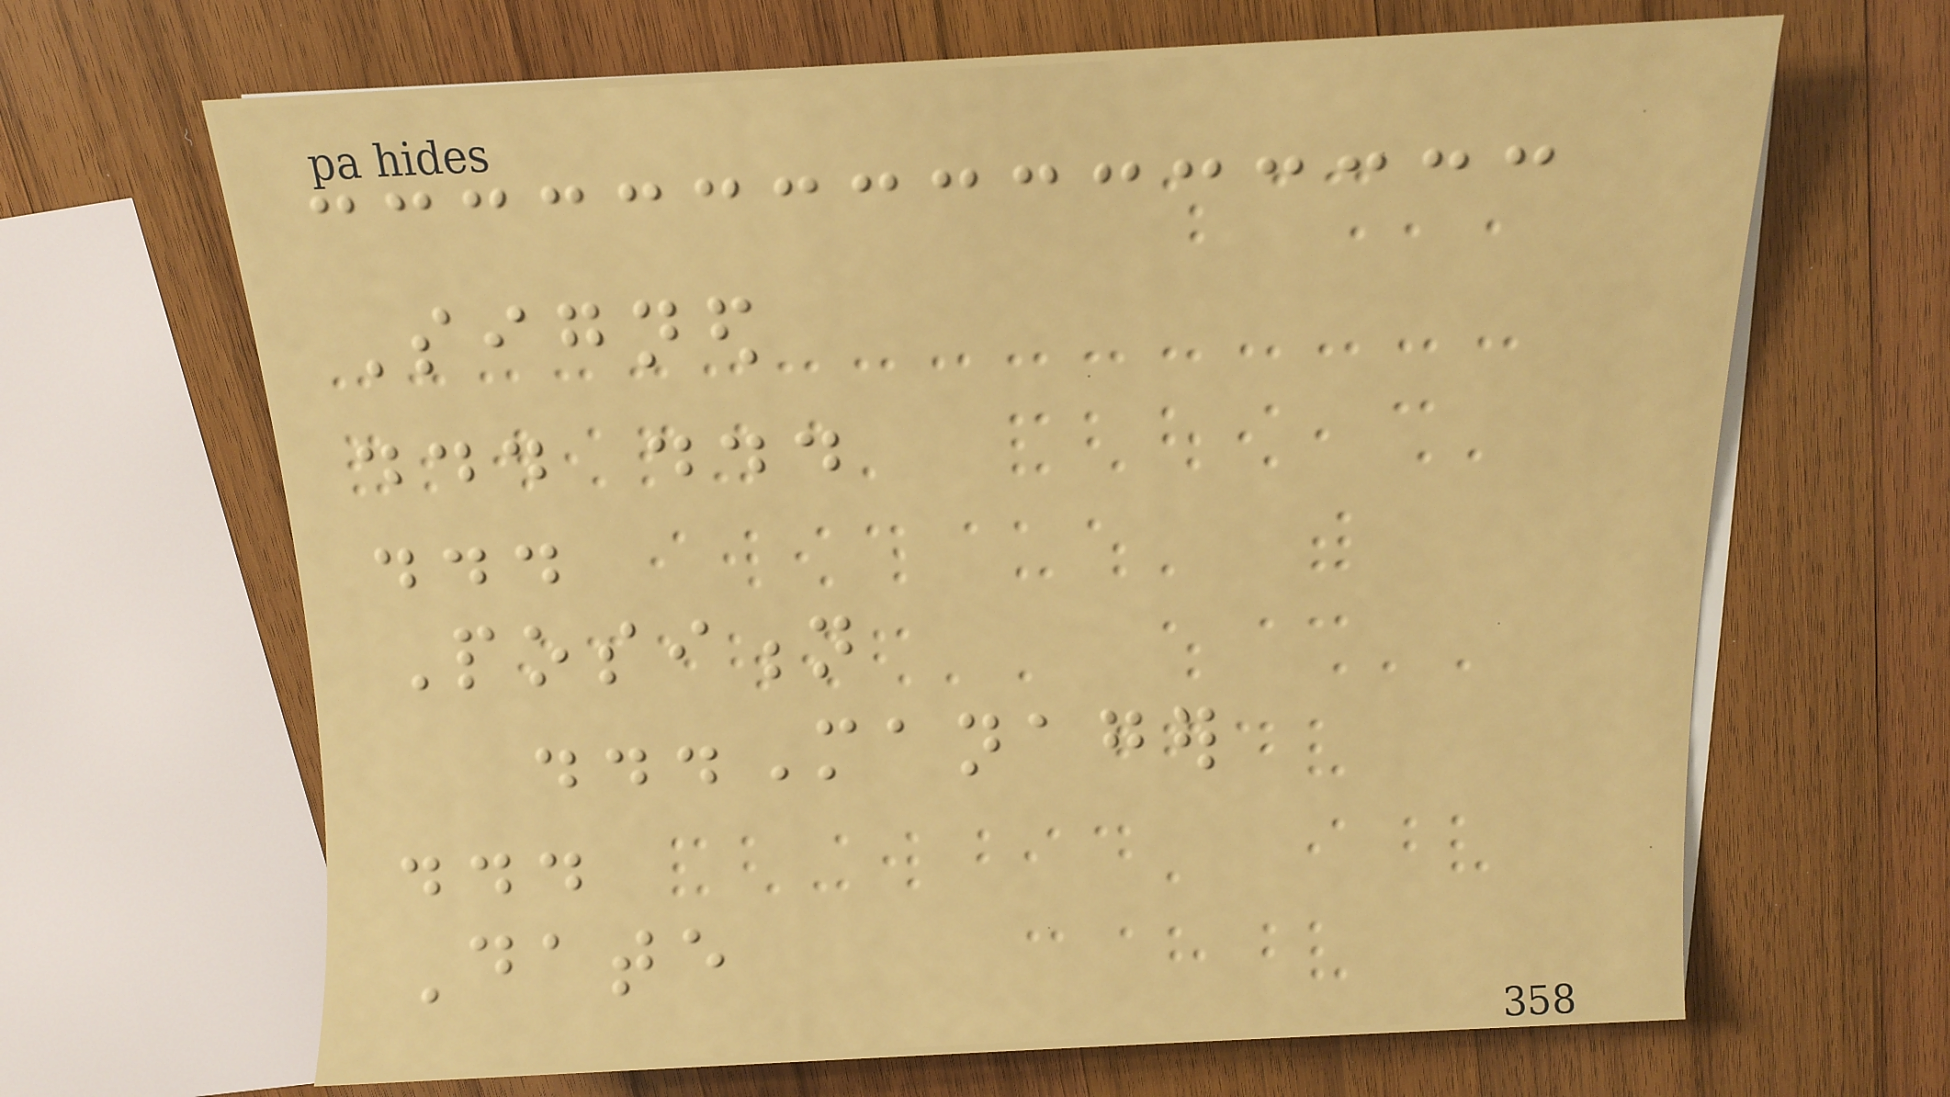Signed
... ...
...
Position
...Manager
...
Date
